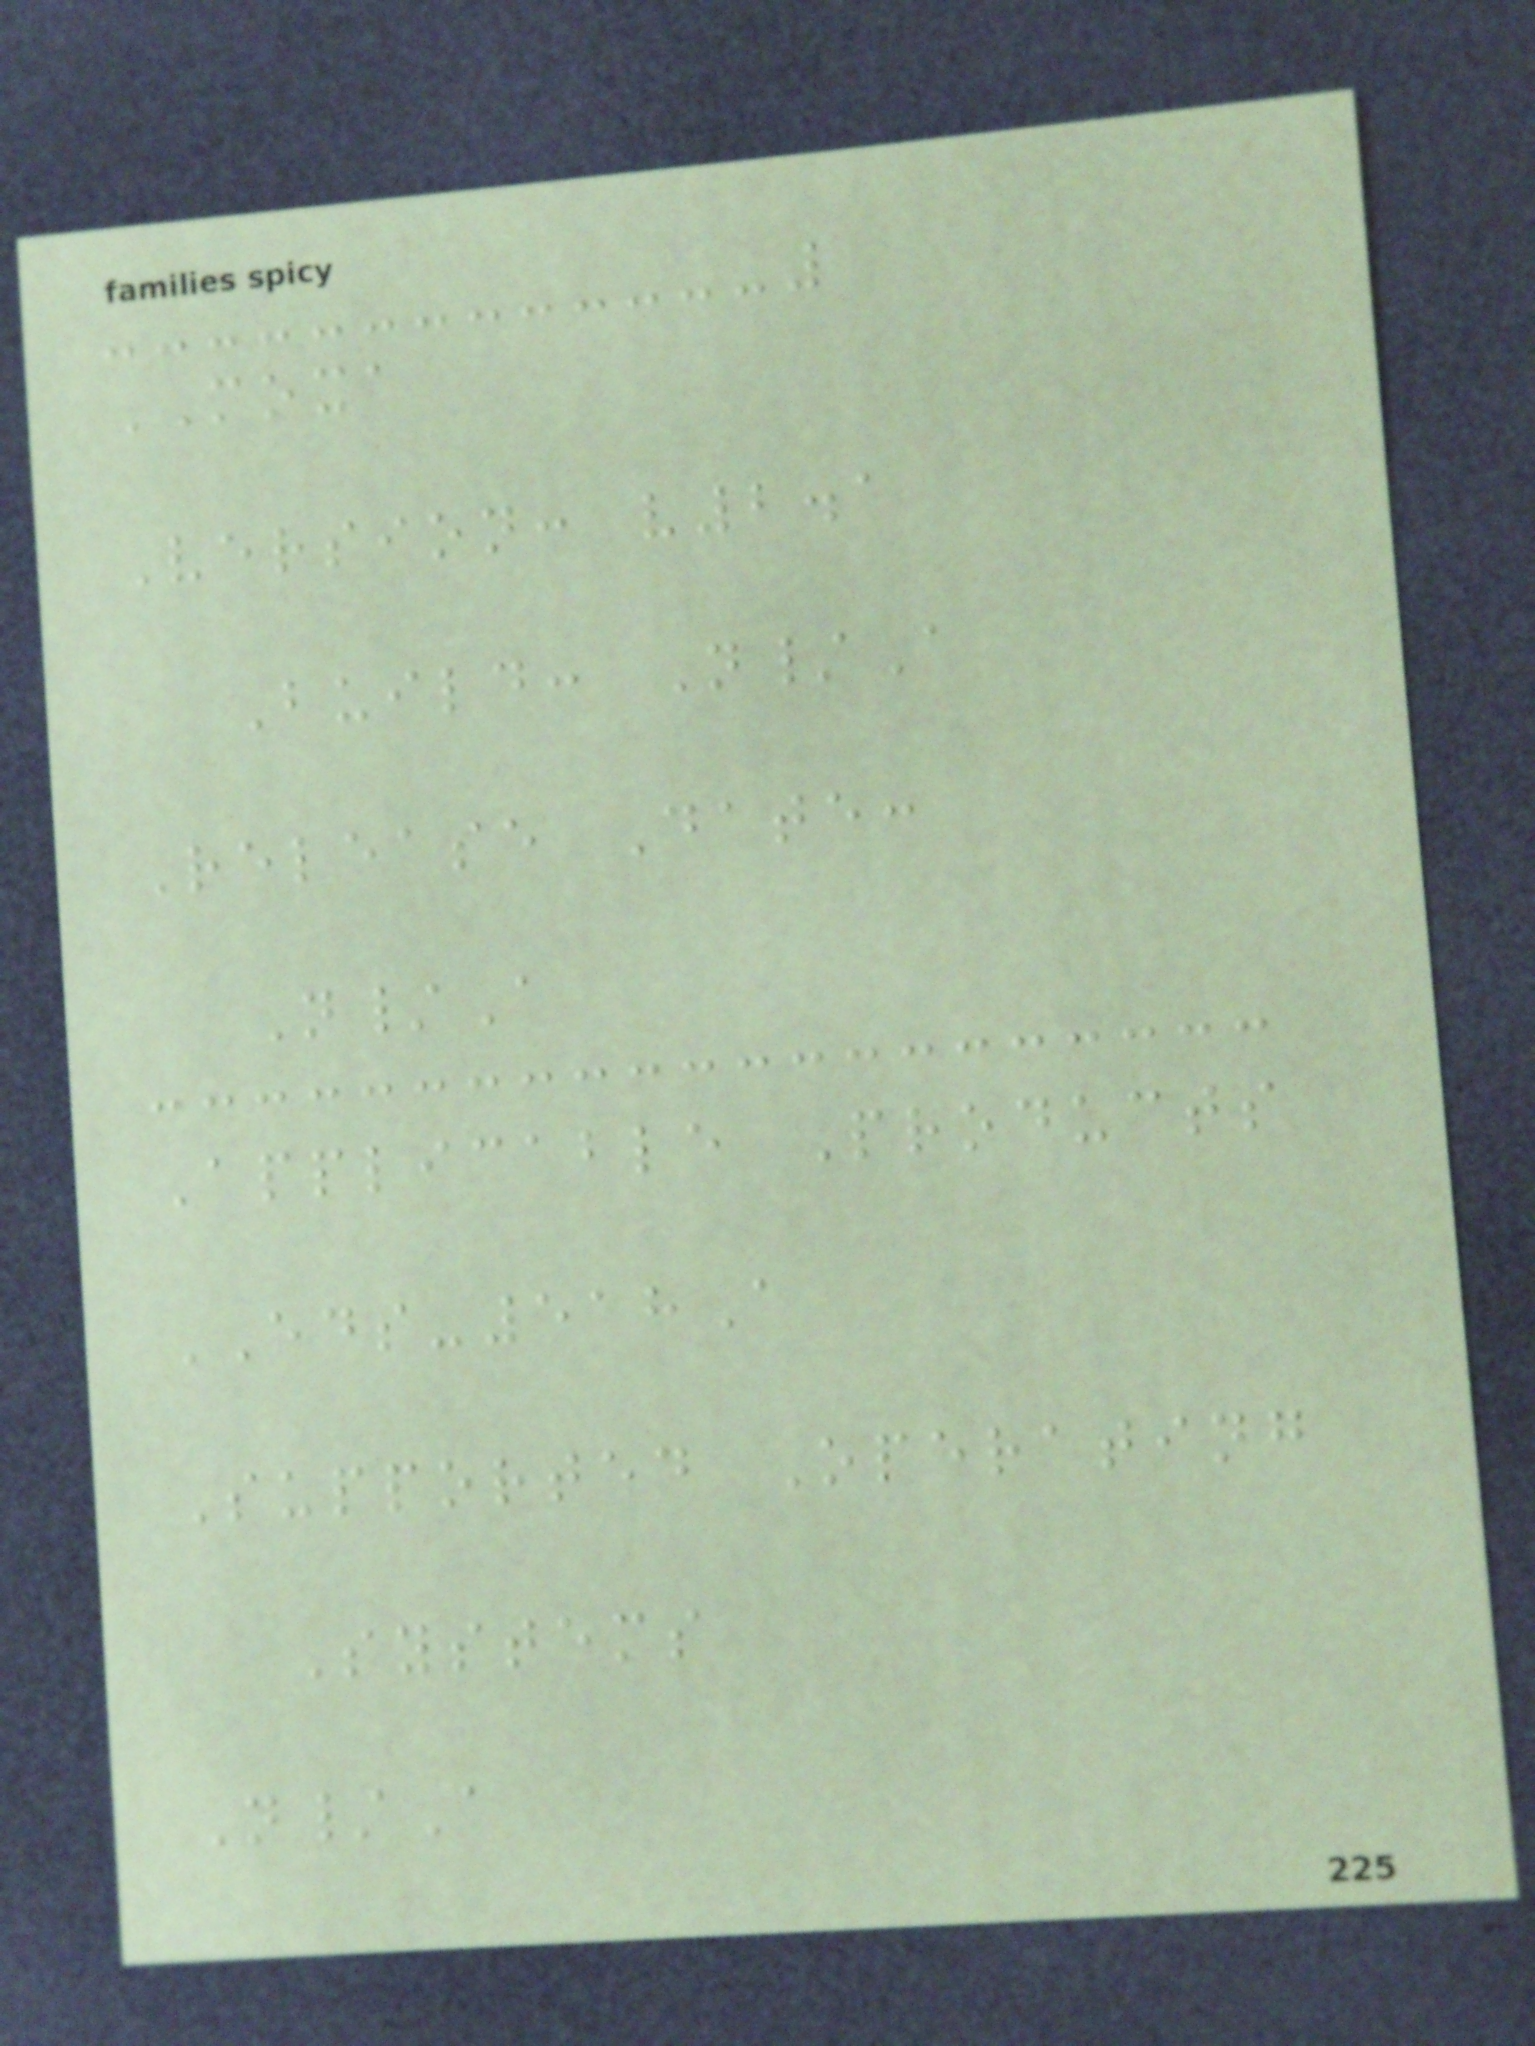MOXA
Version: v2.1
Build: N/A
Release Date:
N/A
Applicable Products
EDS-518A
Supported Operating
Systems
N/A
